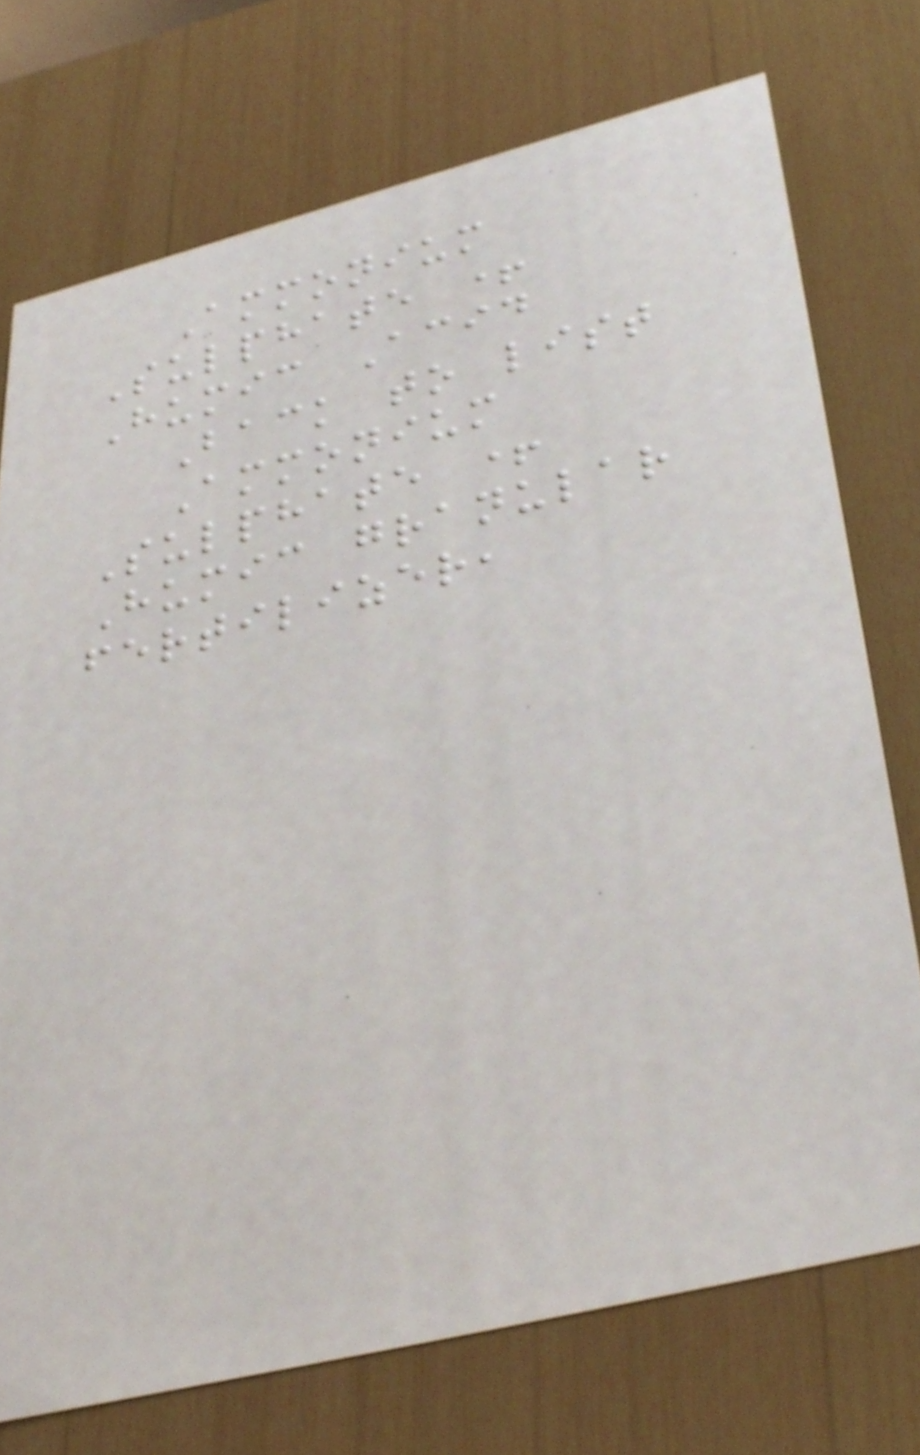Ammonium
Sulphate +
Humic Acid
Back to list
Ammonium
Sulphate +
Humic granular
fertilizer,
